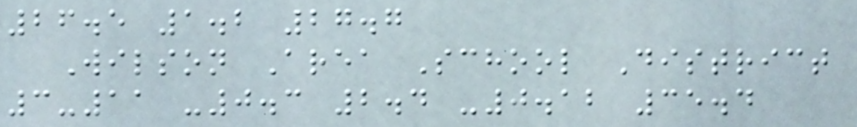26.5 1.2 27.7
Wilson Area School District
3-11 -0.3 2.4 -0.12 35.4
